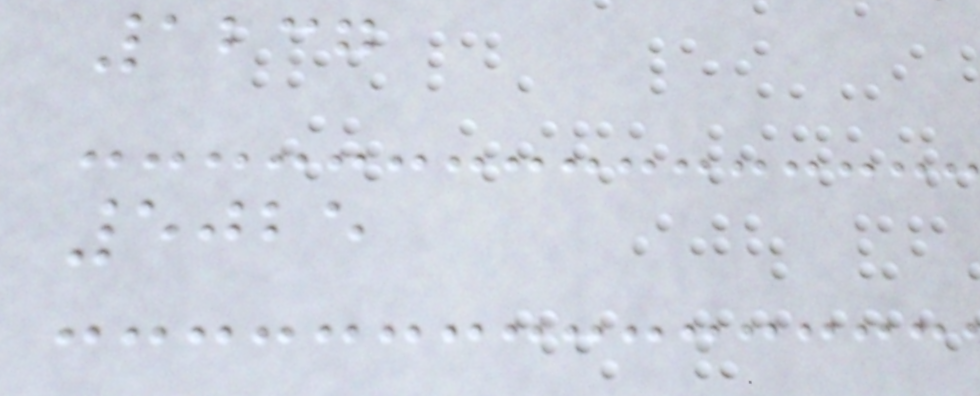1237
5025
